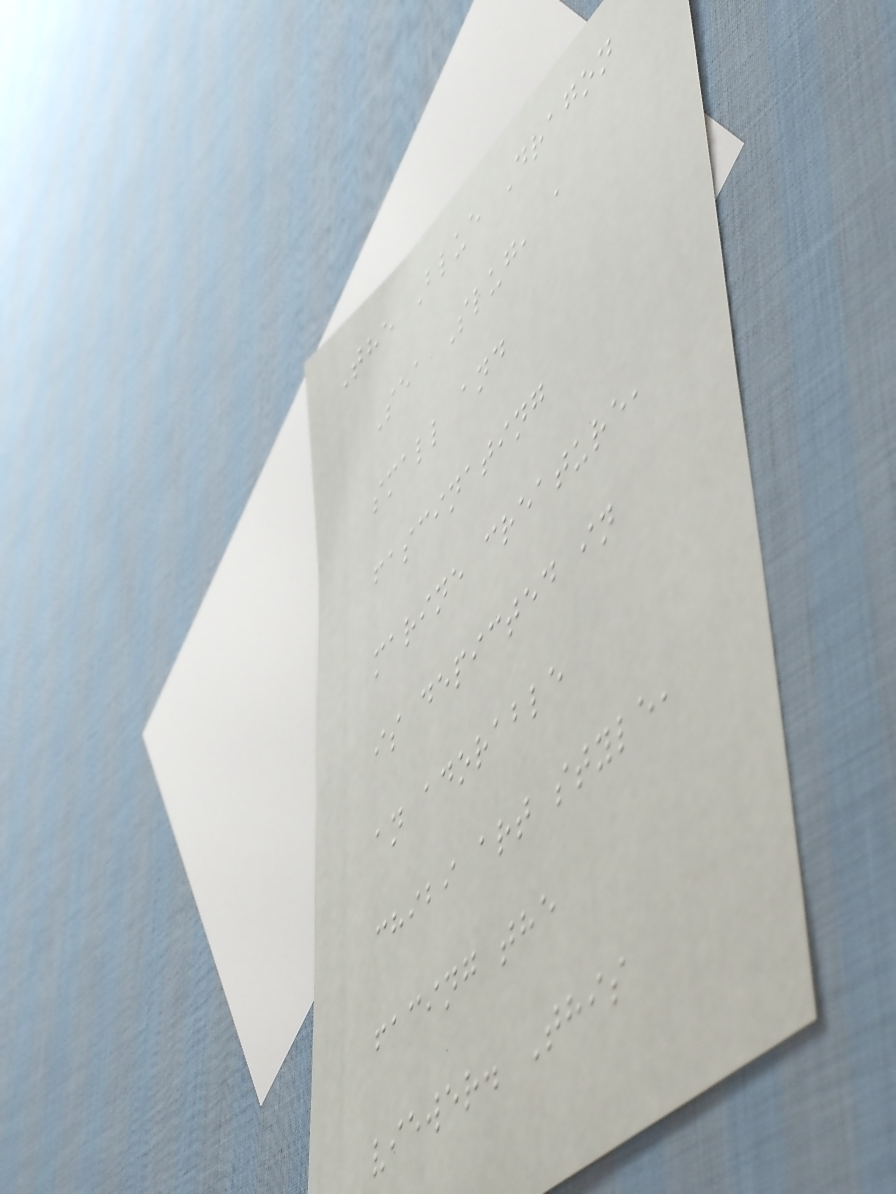The Blue Dragon
Sea Slug, a
small and
fascinating
marine creature,
is depicted in
an adorable
chibi art style,
facing the
viewer. This
